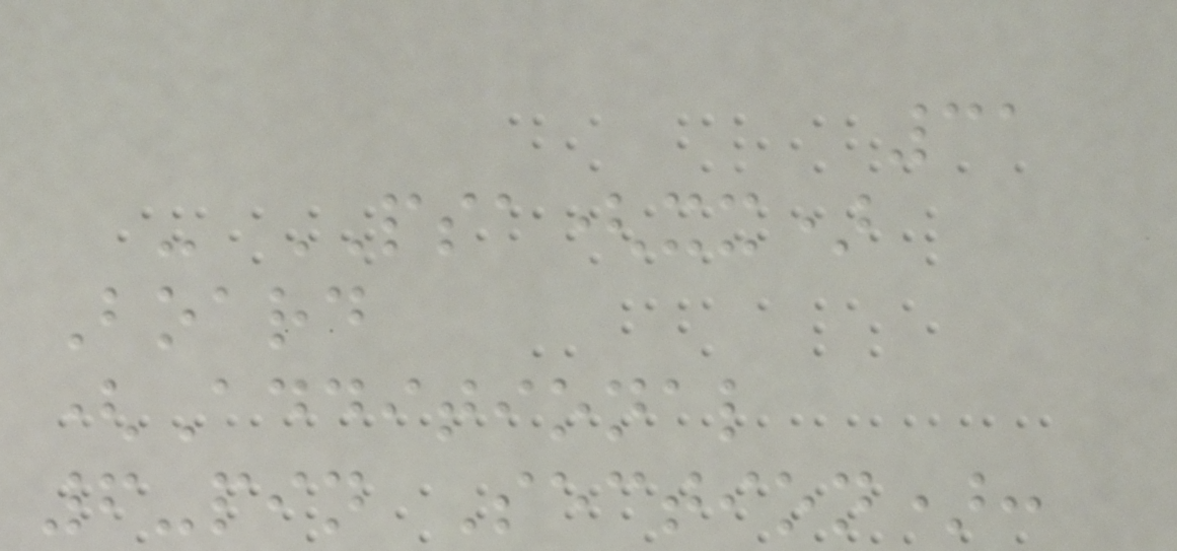31
- PSA(xx)
Board
(Additional
6-pin Section):
